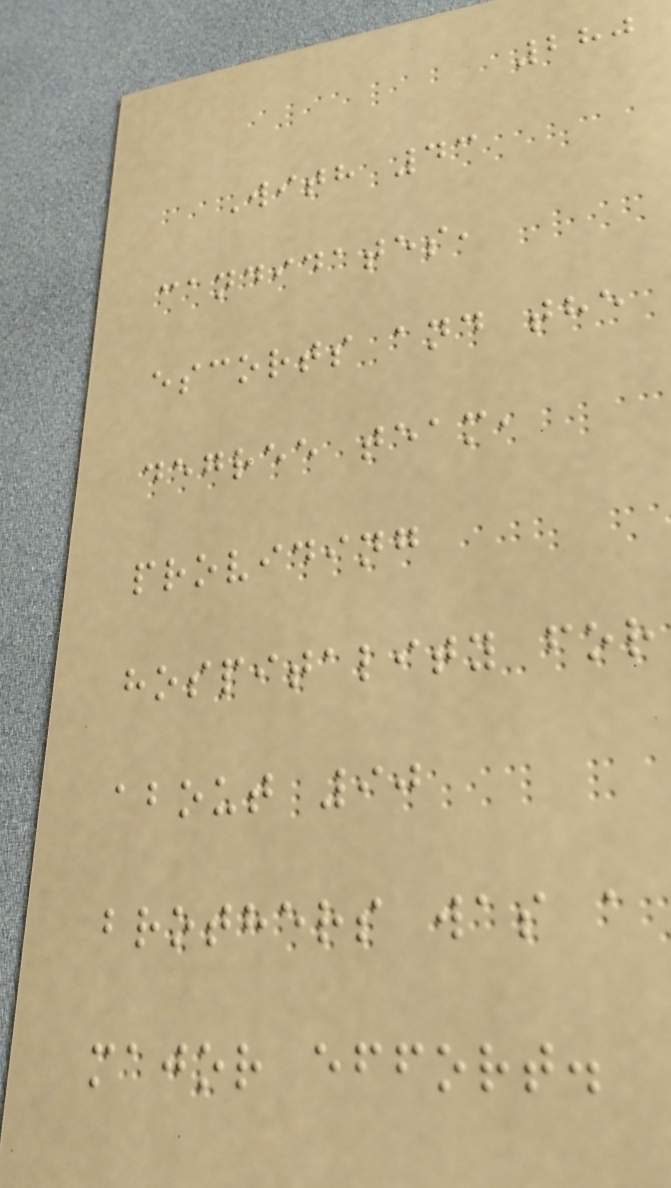280
With 43
candidates,
escorts and the
degree team,
providing
hospitality for
about 90
brothers was a
major effort.
